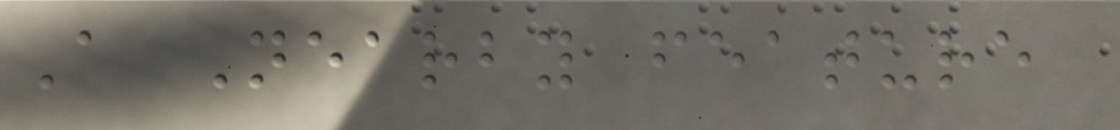A Nearby feature
